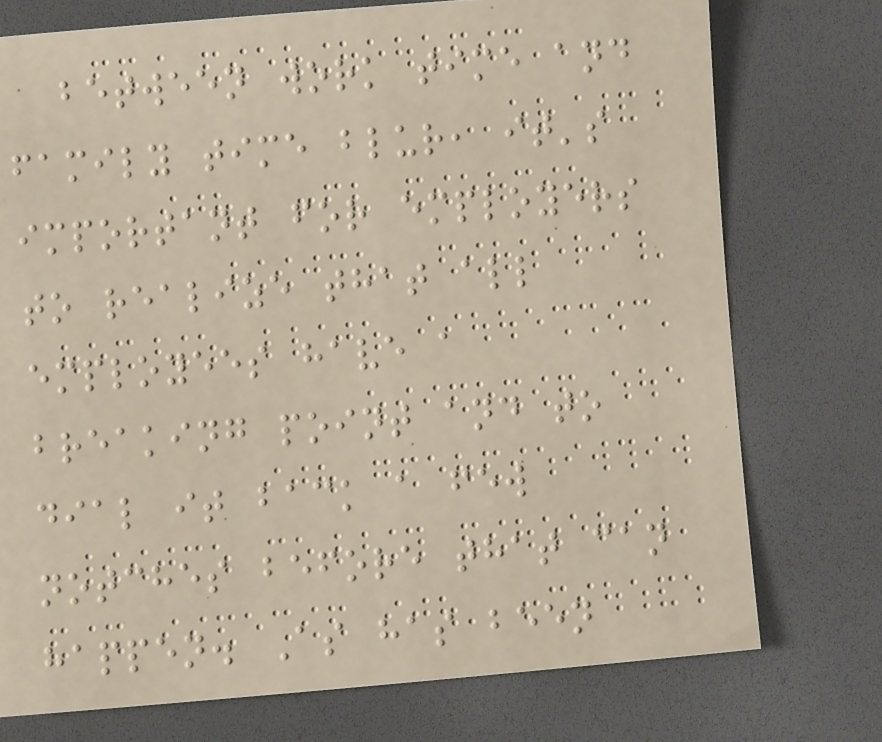between work time and
family time blur, it's
important for employers
to realize that all
employees have a
breaking point and to
dial it back a few
notches before that can
happen. As has been
